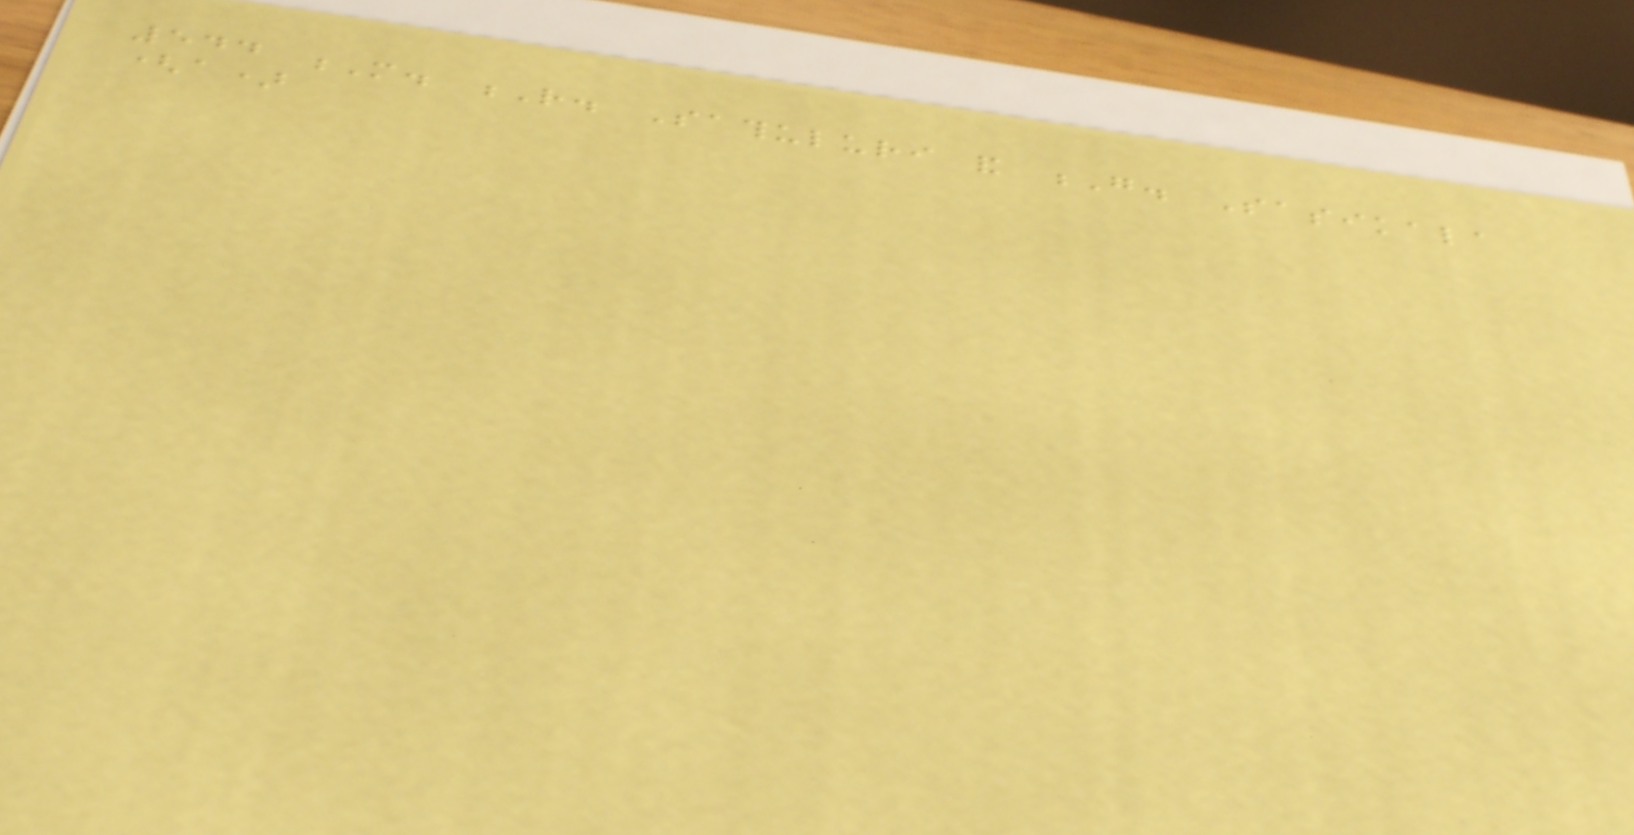544 M. R. Sathuluri and G. Sasikala
(a)
